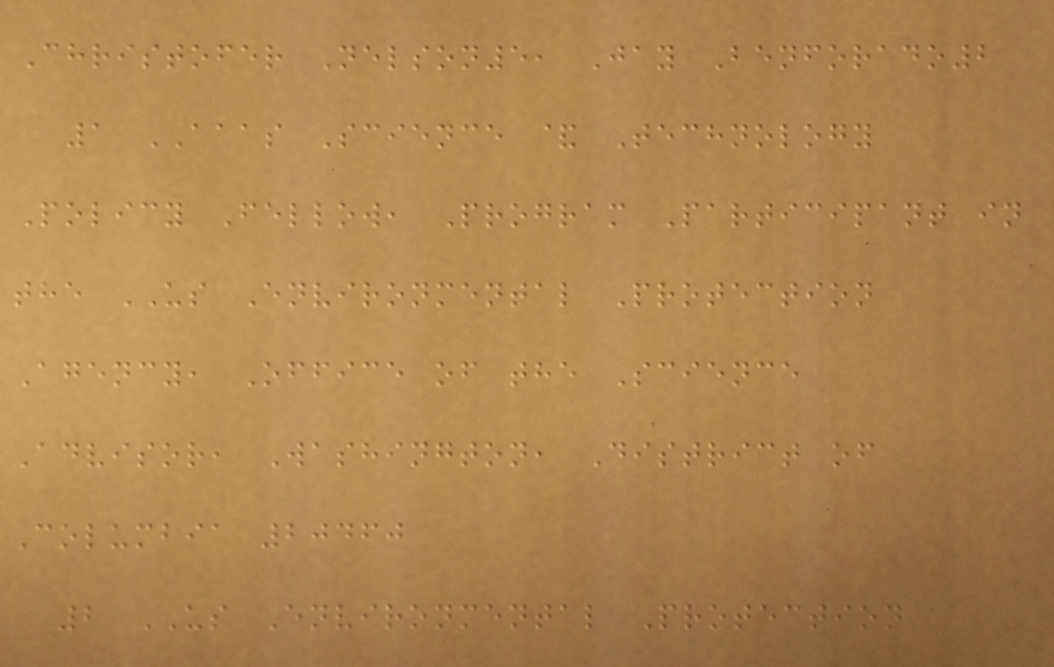Christofer Nelson5, Jay Benforado2
1 AAAS Science & Technology
Policy Fellow, Program Participant in
the US Environmental Protection
Agency, Office of the Science
Advisor, Washington, District of
Columbia 20460
2 US Environmental Protection
